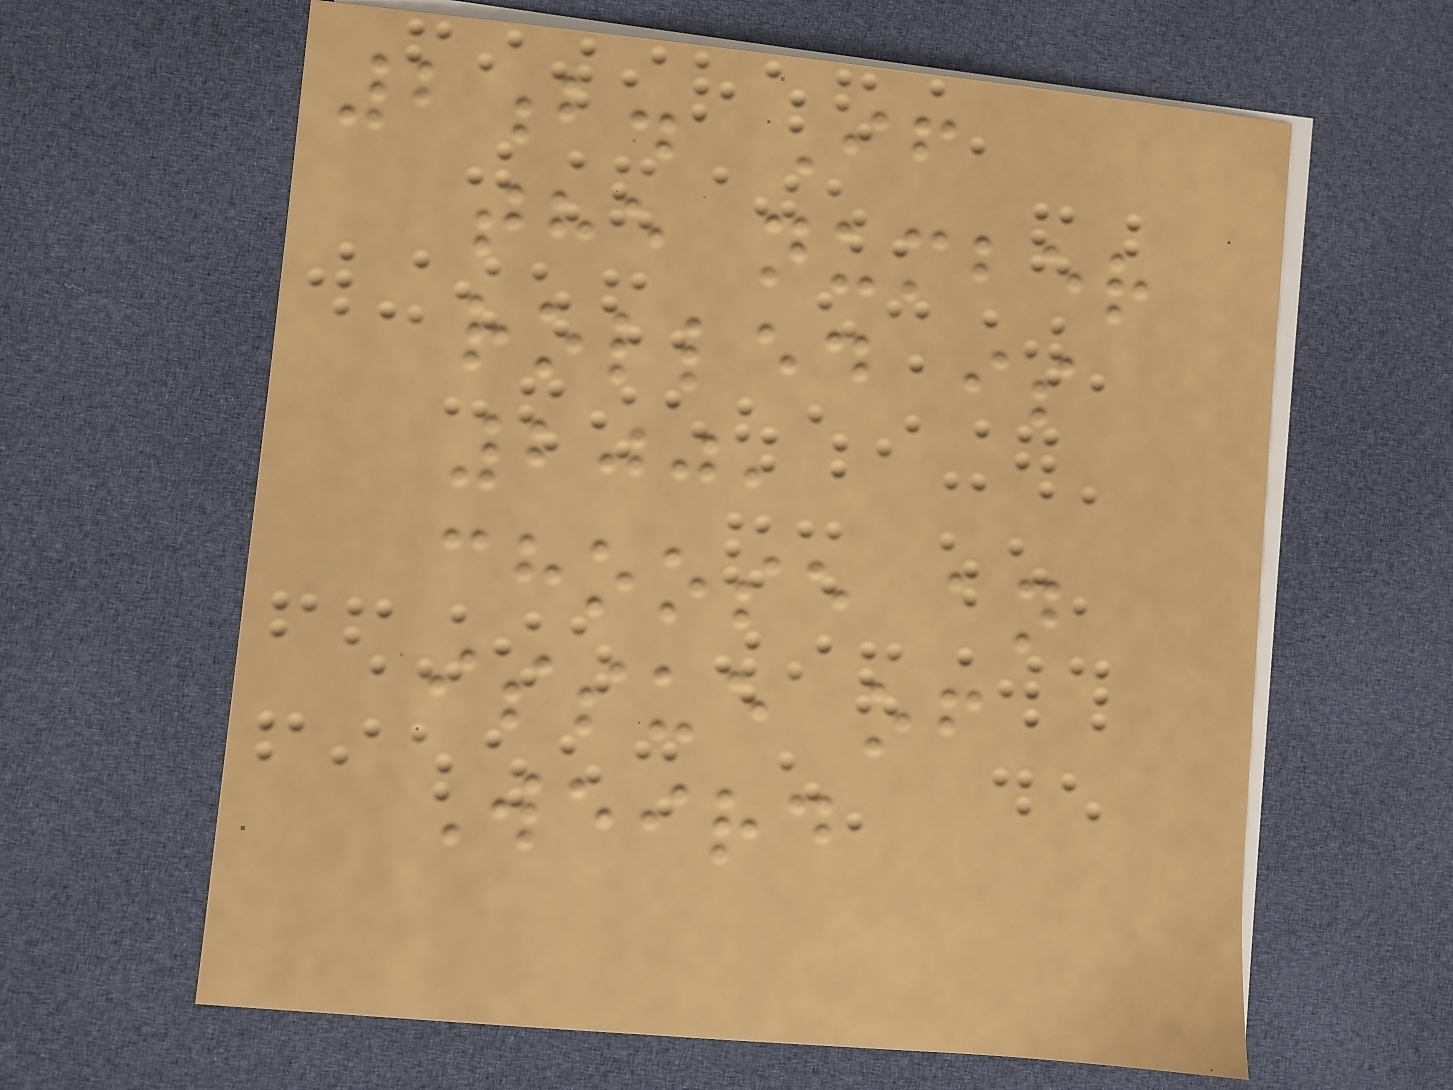2b. If
the number
rolled is
200,
choose an
issue of
Weird
